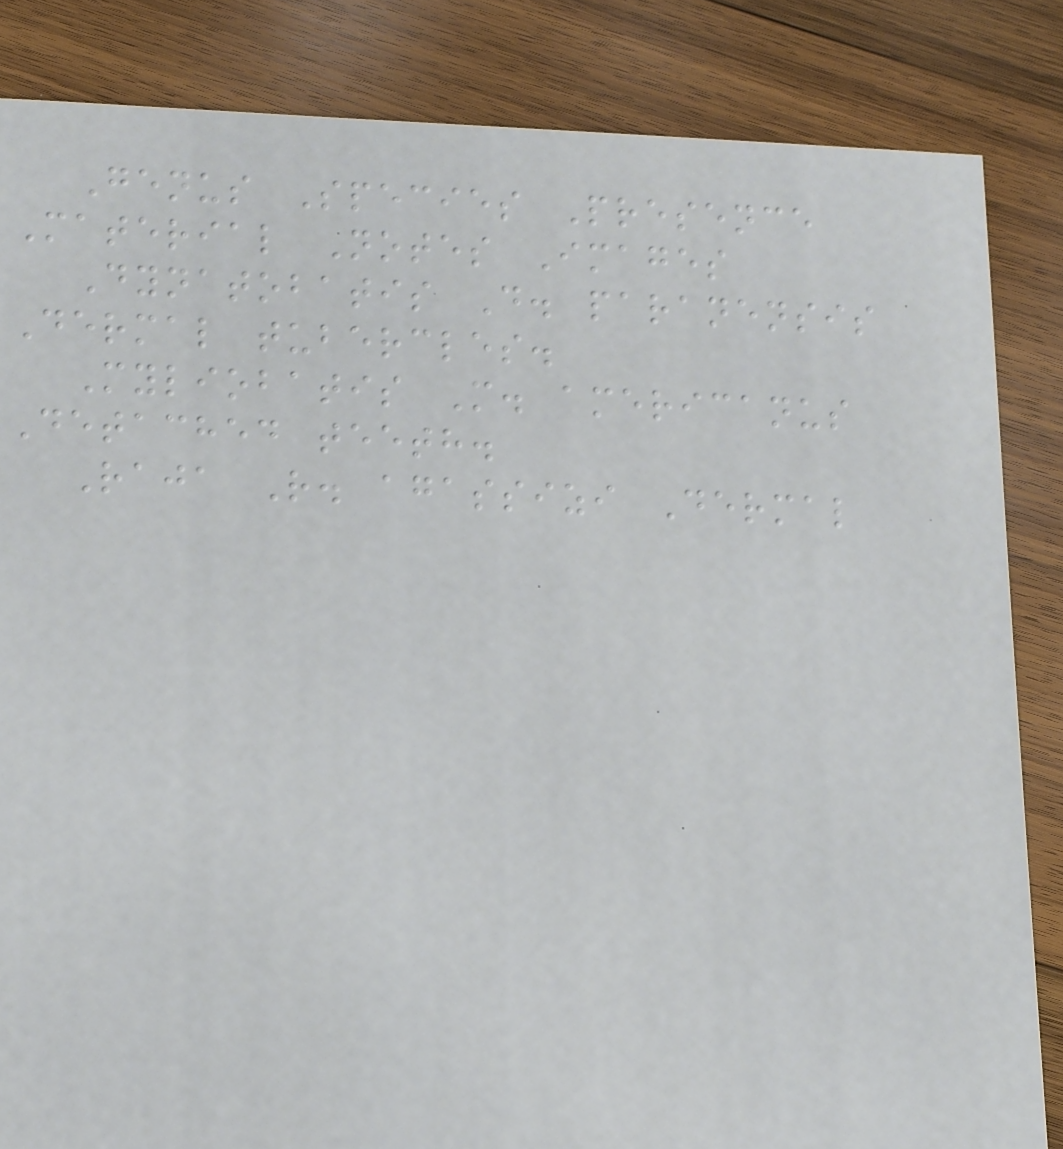Genus Species Presence
Material Notes Images
Dynatobatis D. paranensis
Dermal tubercles.
Myliobatis M. americanus
Detached teeth.
Raja R. agassizi Dermal
